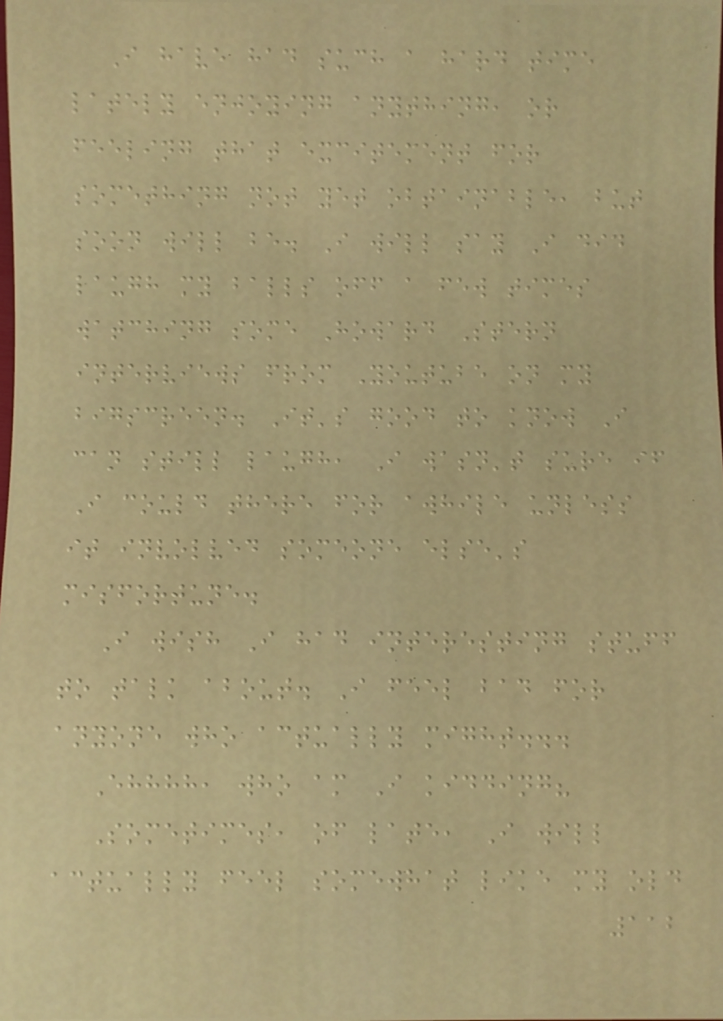I have had such a hard time
lately enjoying anything, or
feeling that excitement for
something not yet obtainable, but
soon will be. I will say I did
laugh my balls off a few times
watching some Howard Stern
interviews from Youtube on my
bigscreen. It's good to know I
can still laugh, I wasn't sure if
I could there for awhile unless
it involved someone else's
misfortune.
I wish I had interesting stuff
to talk about. I feel bad for
anyone who actually might...
Ehhhh, who am I kidding?
Sometimes, of late, I will
actually feel somewhat like my old
112
